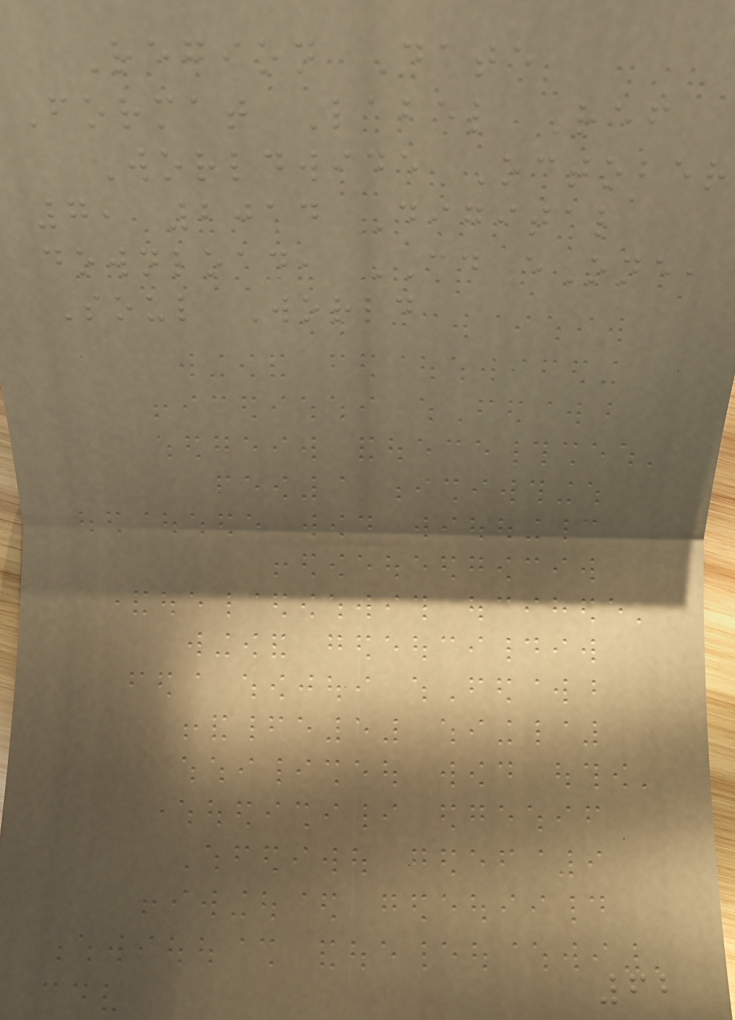Region Date
Format Label Ref
Worldwide October
7, 2014 Digital
download, CD eOne,
Soul World
62
